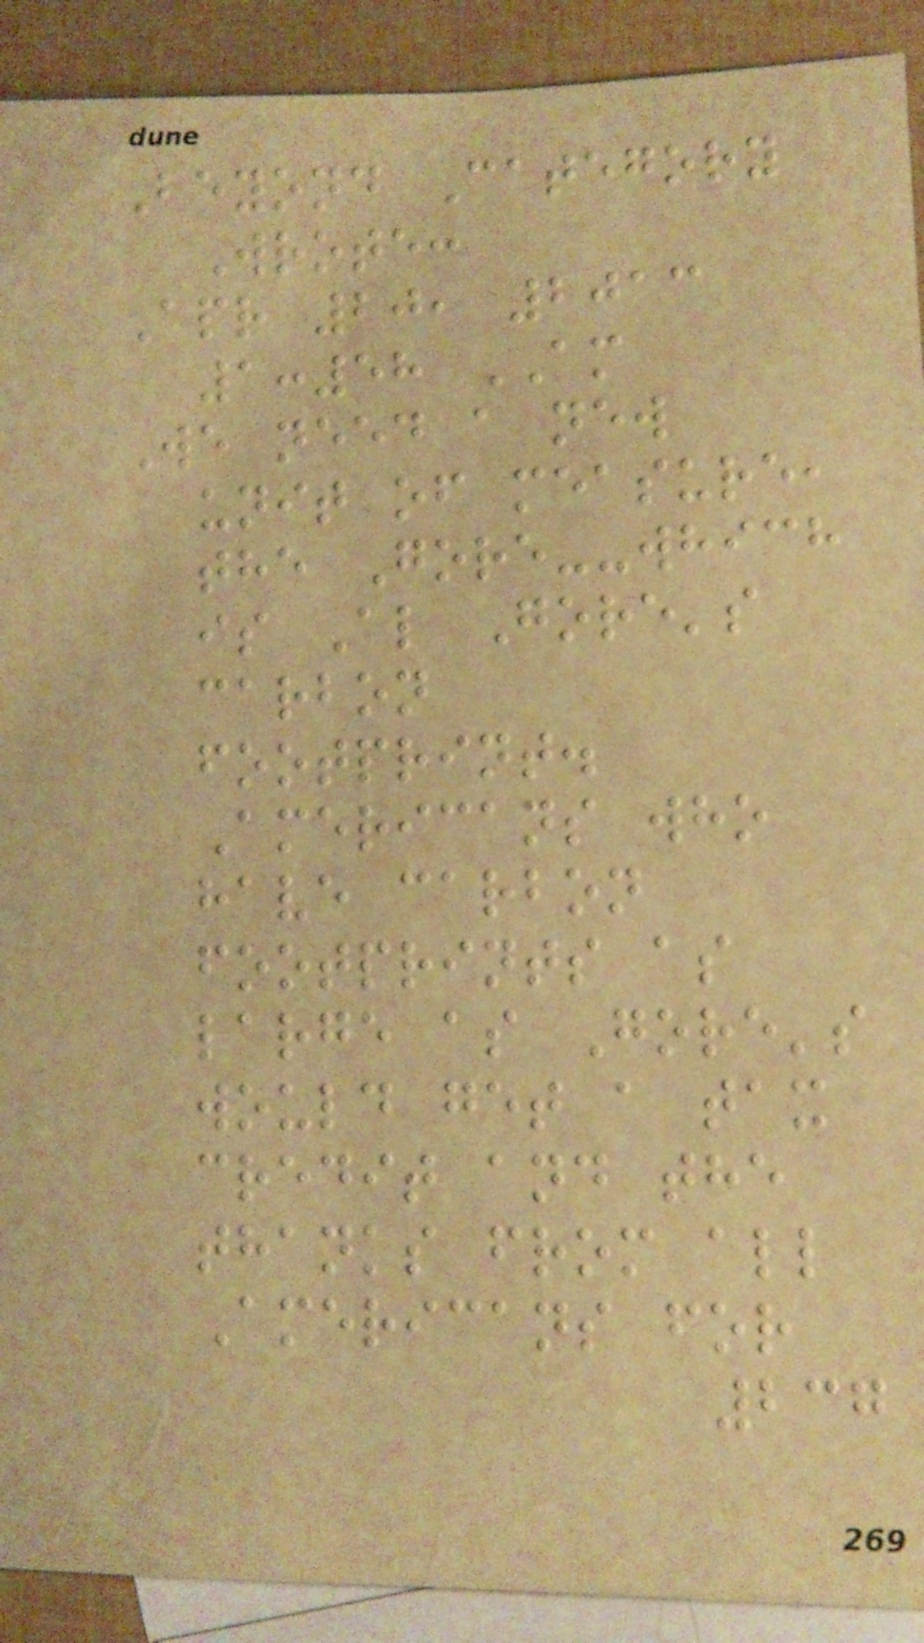Beyond Category
Wrote:
Apr 20, 2013
1:58 AM
We need a new
unit of measure,
the Gore--which
is Al Gore's
carbon
footprint.
Americans who
have carbon
footprints as
large as Gore's
would get a tax
credit and the
thanks from all
Americans for
237
